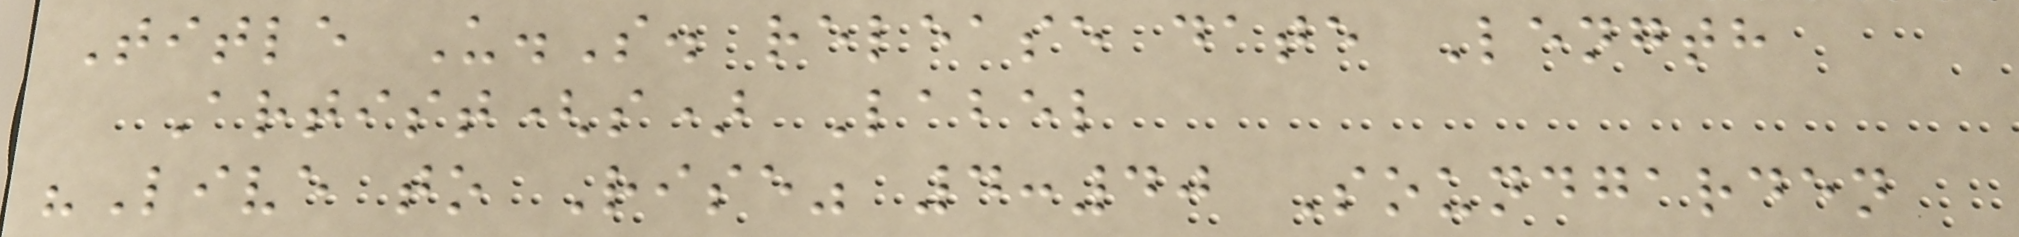Title U.S. release date Length
Artist(s) Label
"Live to Rise" 4:40 Soundgarden
